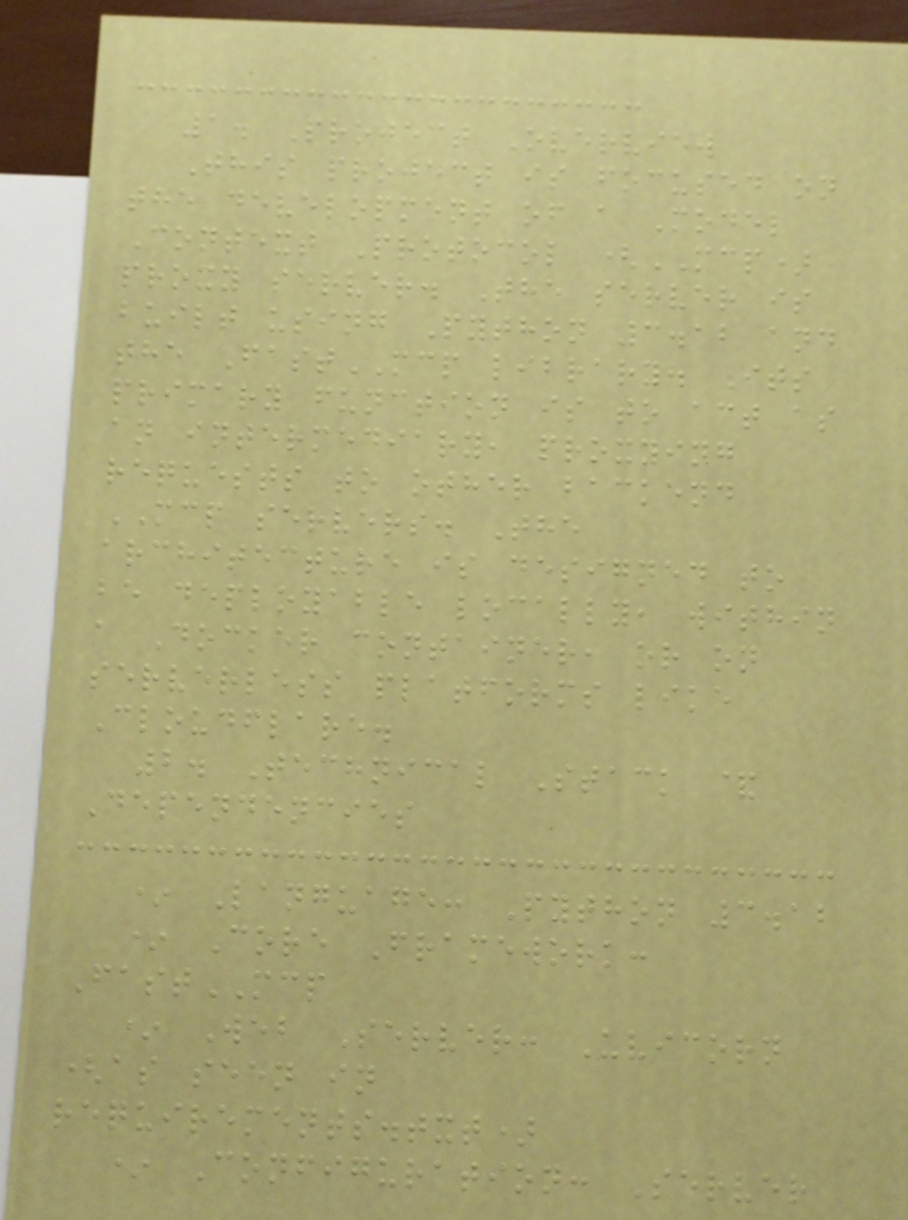1. Project Overview
This project is focused on
the development of a Model
Context Protocol (MCP)
proxy server. The server is
built using Python 3.12 and
the FastMCP library. Its
primary function is to act as
an intermediary, proxying
requests to other backend
MCP servers. The
architecture is designed to
be deployable locally, within
a Docker container, or on
serverless platforms like
Cloudflare.
2. Technical Stack &
Dependencies
* Language: Python 3.12
* Core Framework:
FastMCP
* Web Server: Uvicorn
(as seen in
requirements.txt)
* Configuration: Server
